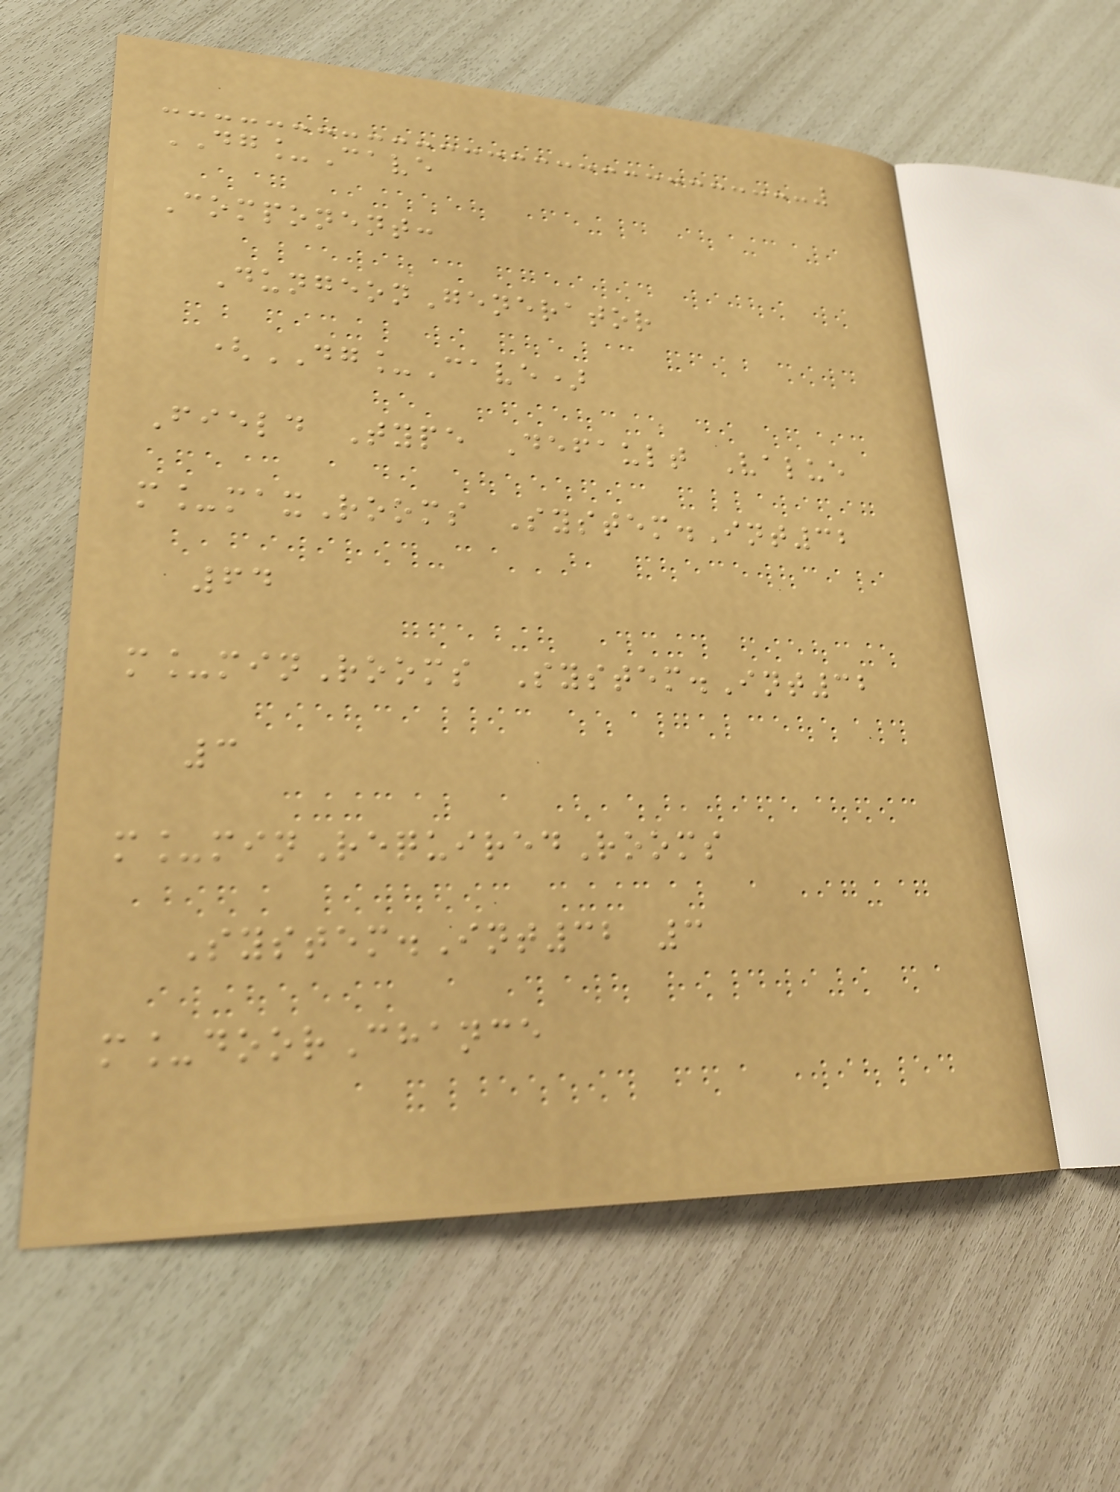DG_Cave
Component:
DungeonGenerator
(DG_Cave)
Field Type Default Value
m_maxRooms System.Int32
64
m_minRooms System.Int32
3
m_minRequiredRooms
System.Int32 3
m_doorChance
